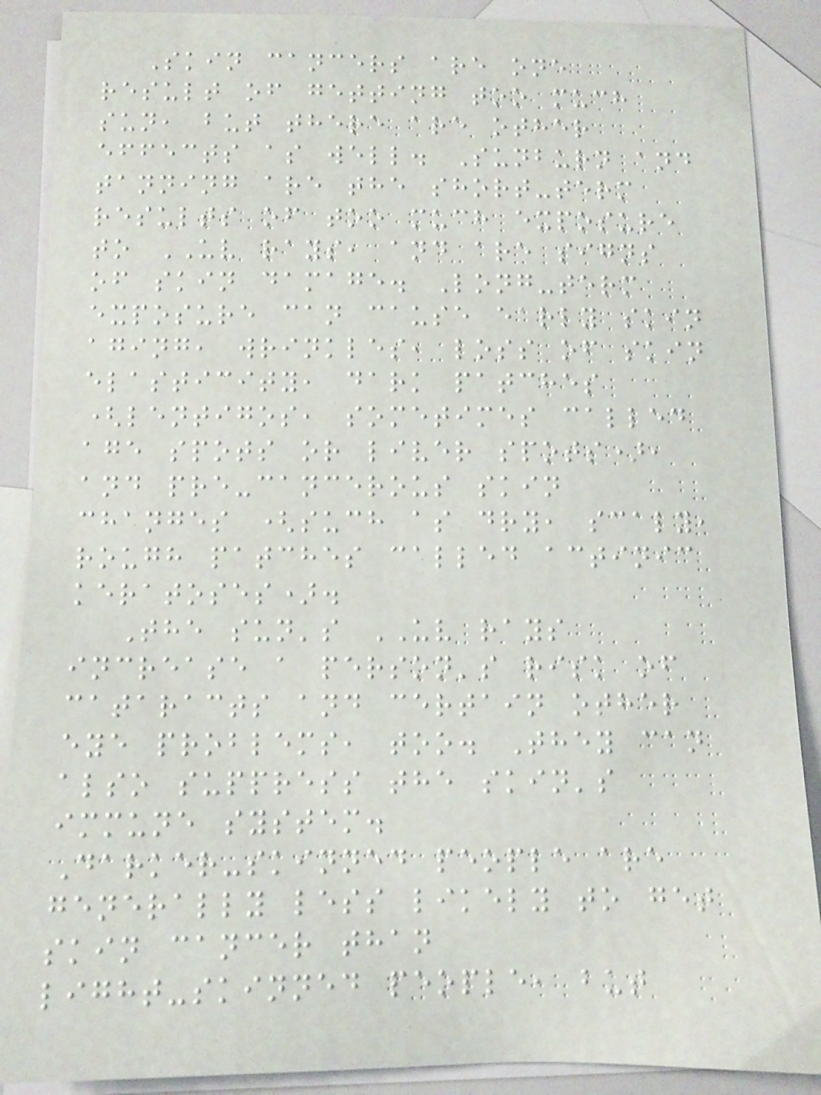Skin cancers are one
result of getting too much
sun, but there are other
effects as well. Sunburn and
tanning are the short-term
results of too much exposure
to UV rays, and are signs
of skin damage. Long-term
exposure can cause early skin
aging, wrinkles, loss of skin
elasticity, dark patches
(lentigos, sometimes called
age spots or liver spots),
and pre-cancerous skin
changes (such as dry, scaly,
rough patches called actinic
keratoses).
The sun's UV rays
increase a person's risk of
cataracts and certain other
eye problems, too. They can
also suppress the skin's
immune system.
Darker-skinned people are
generally less likely to get
skin cancer than
light-skinned people, but
